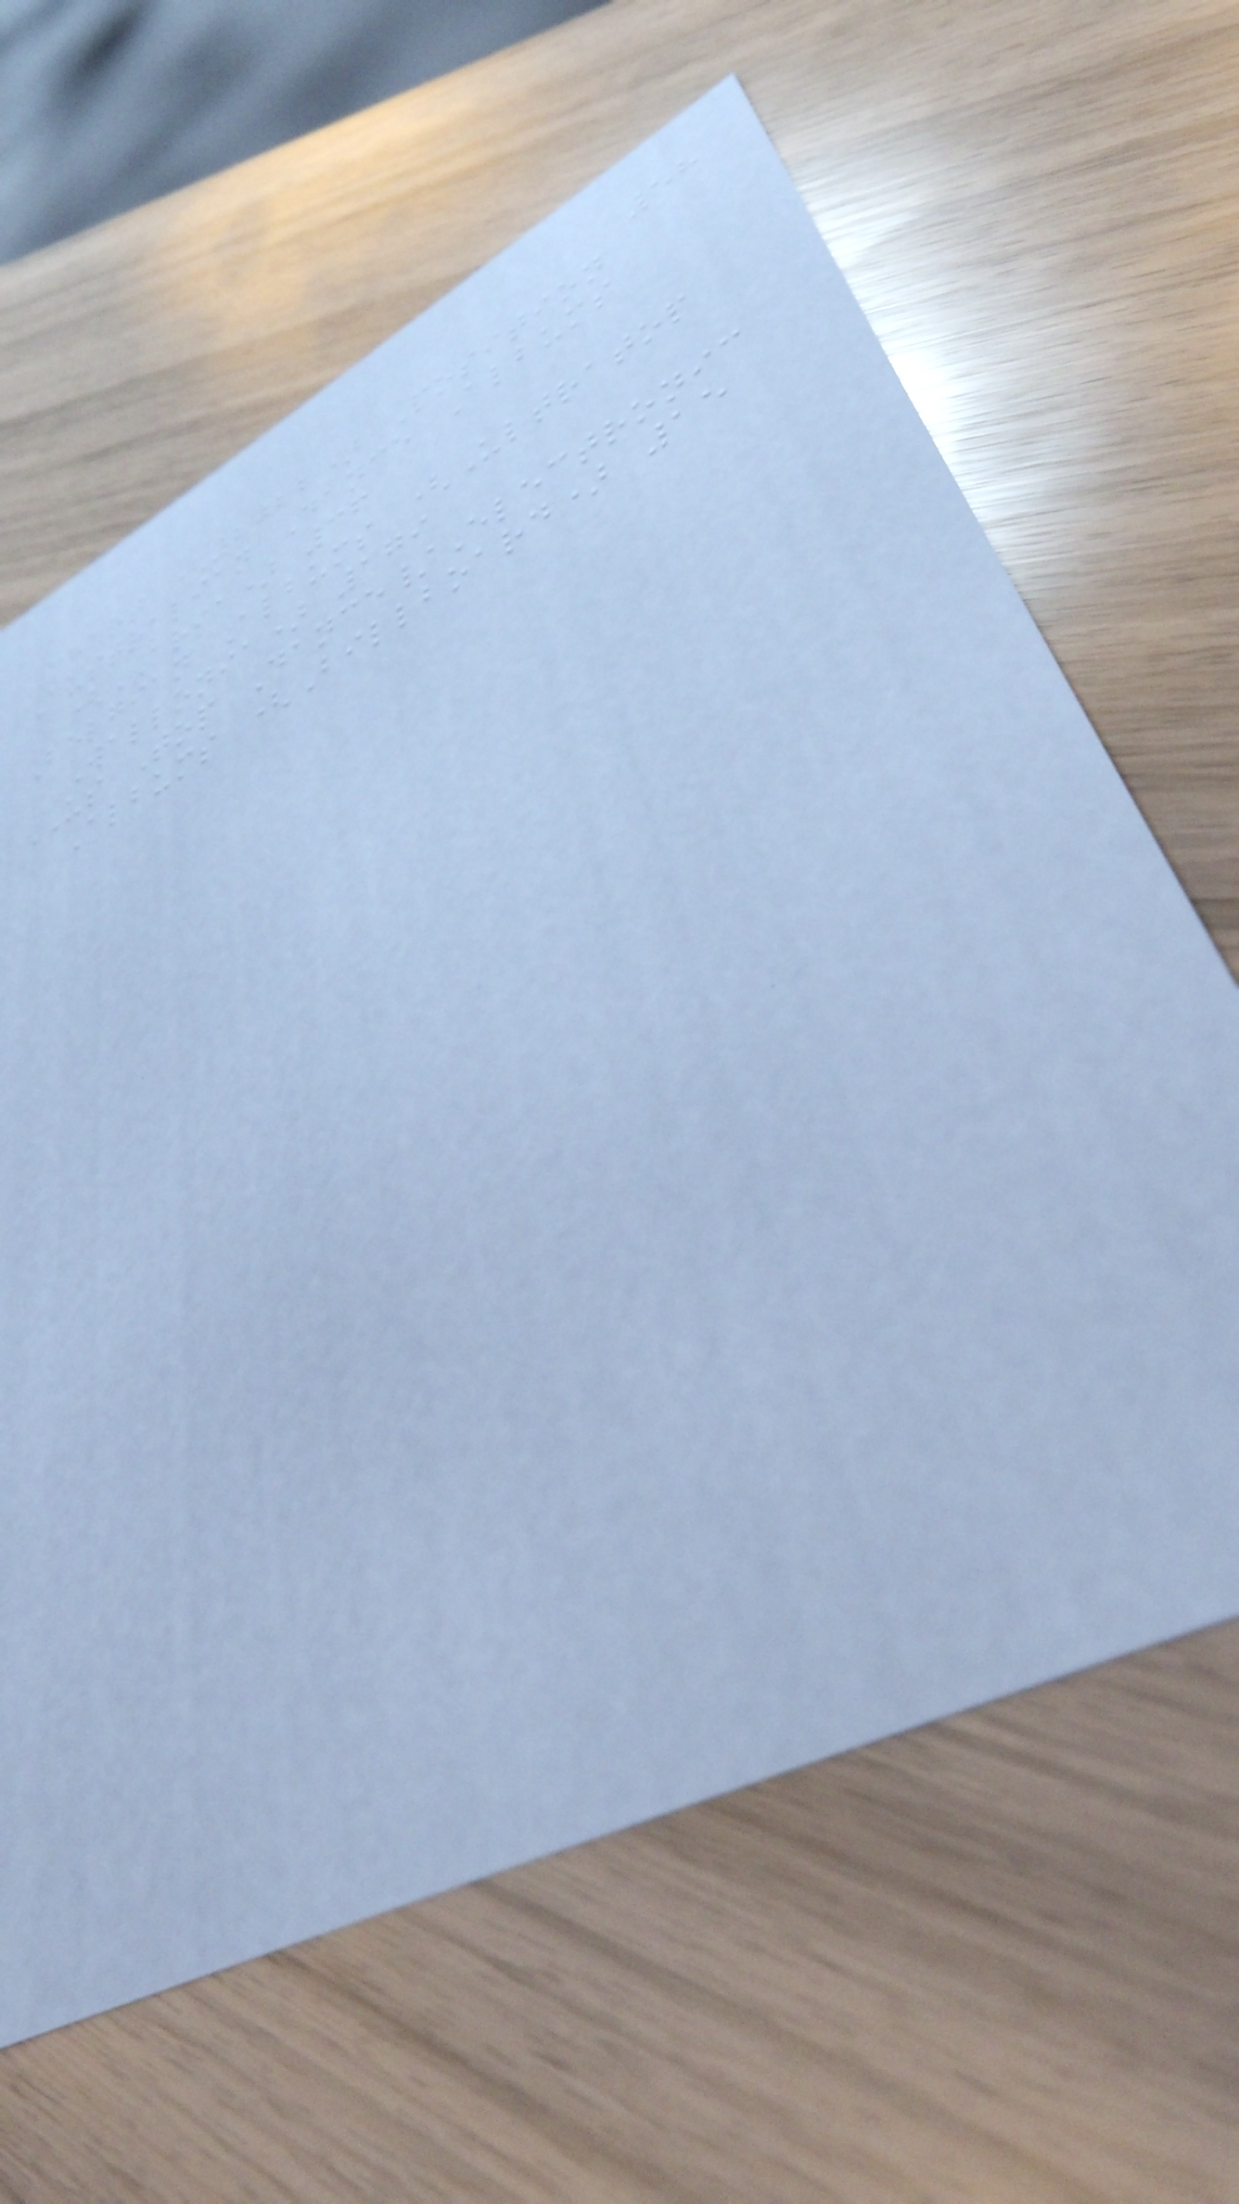58
Chart (2022) Position
Australian Dance Albums
(ARIA) 36
Belgian Albums (Ultratop
Wallonia) 179
US Top Dance/Electronic
Albums (Billboard) 15
